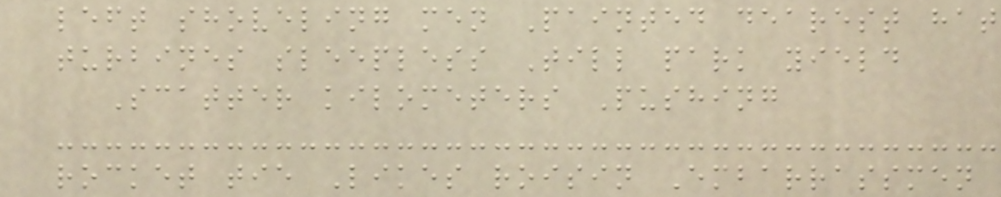left shoveling men Painted dearest hat
turbines sleepless Till park yield
Scatter kilometers Pushing
rocket tie Likes roisin Embarrassmen
